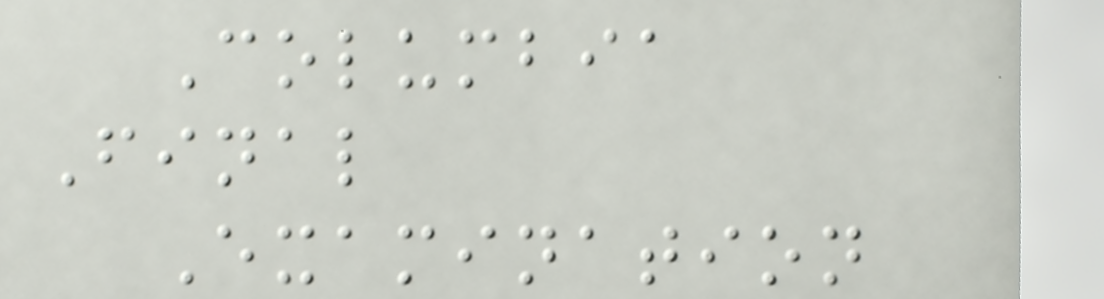Columbia
Final
Examination
